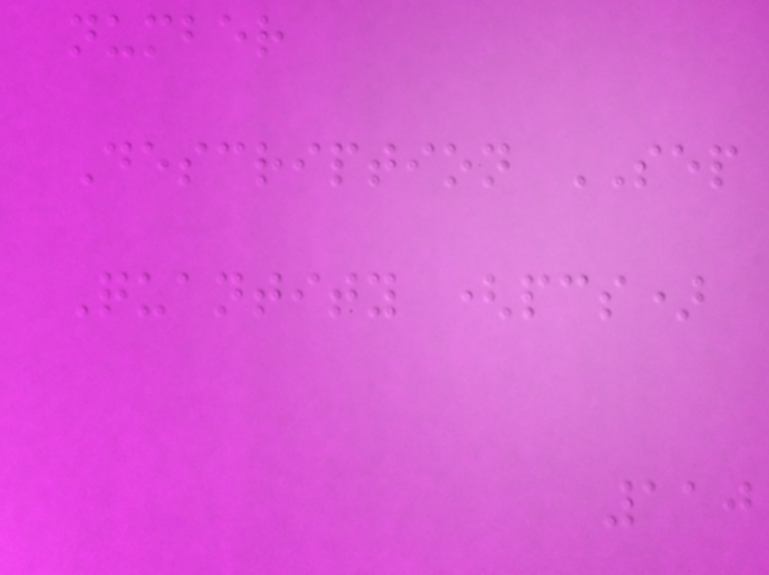number
Description SEP
Quantity (pcs)
110
